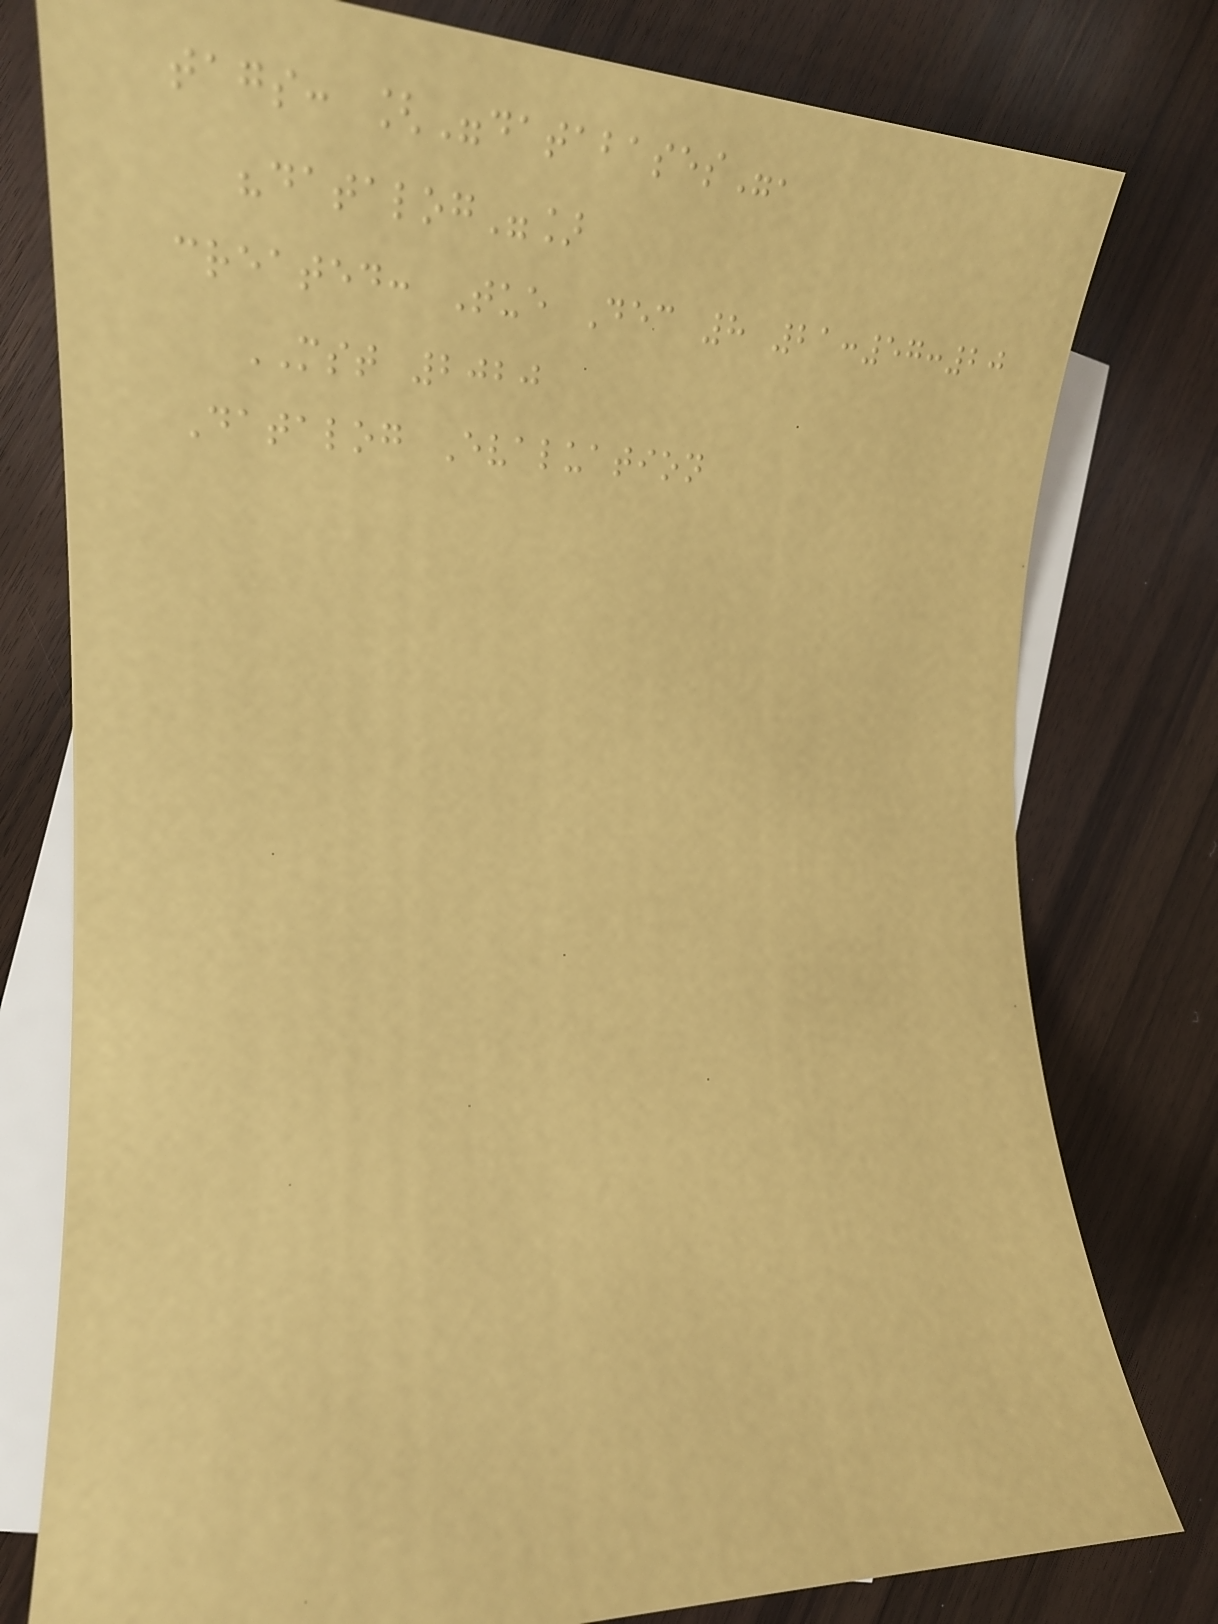tags: ["databases",
"datalog"]
created: Tue Dec 8 21:57:20
MST 2020
Datalog Evaluation
